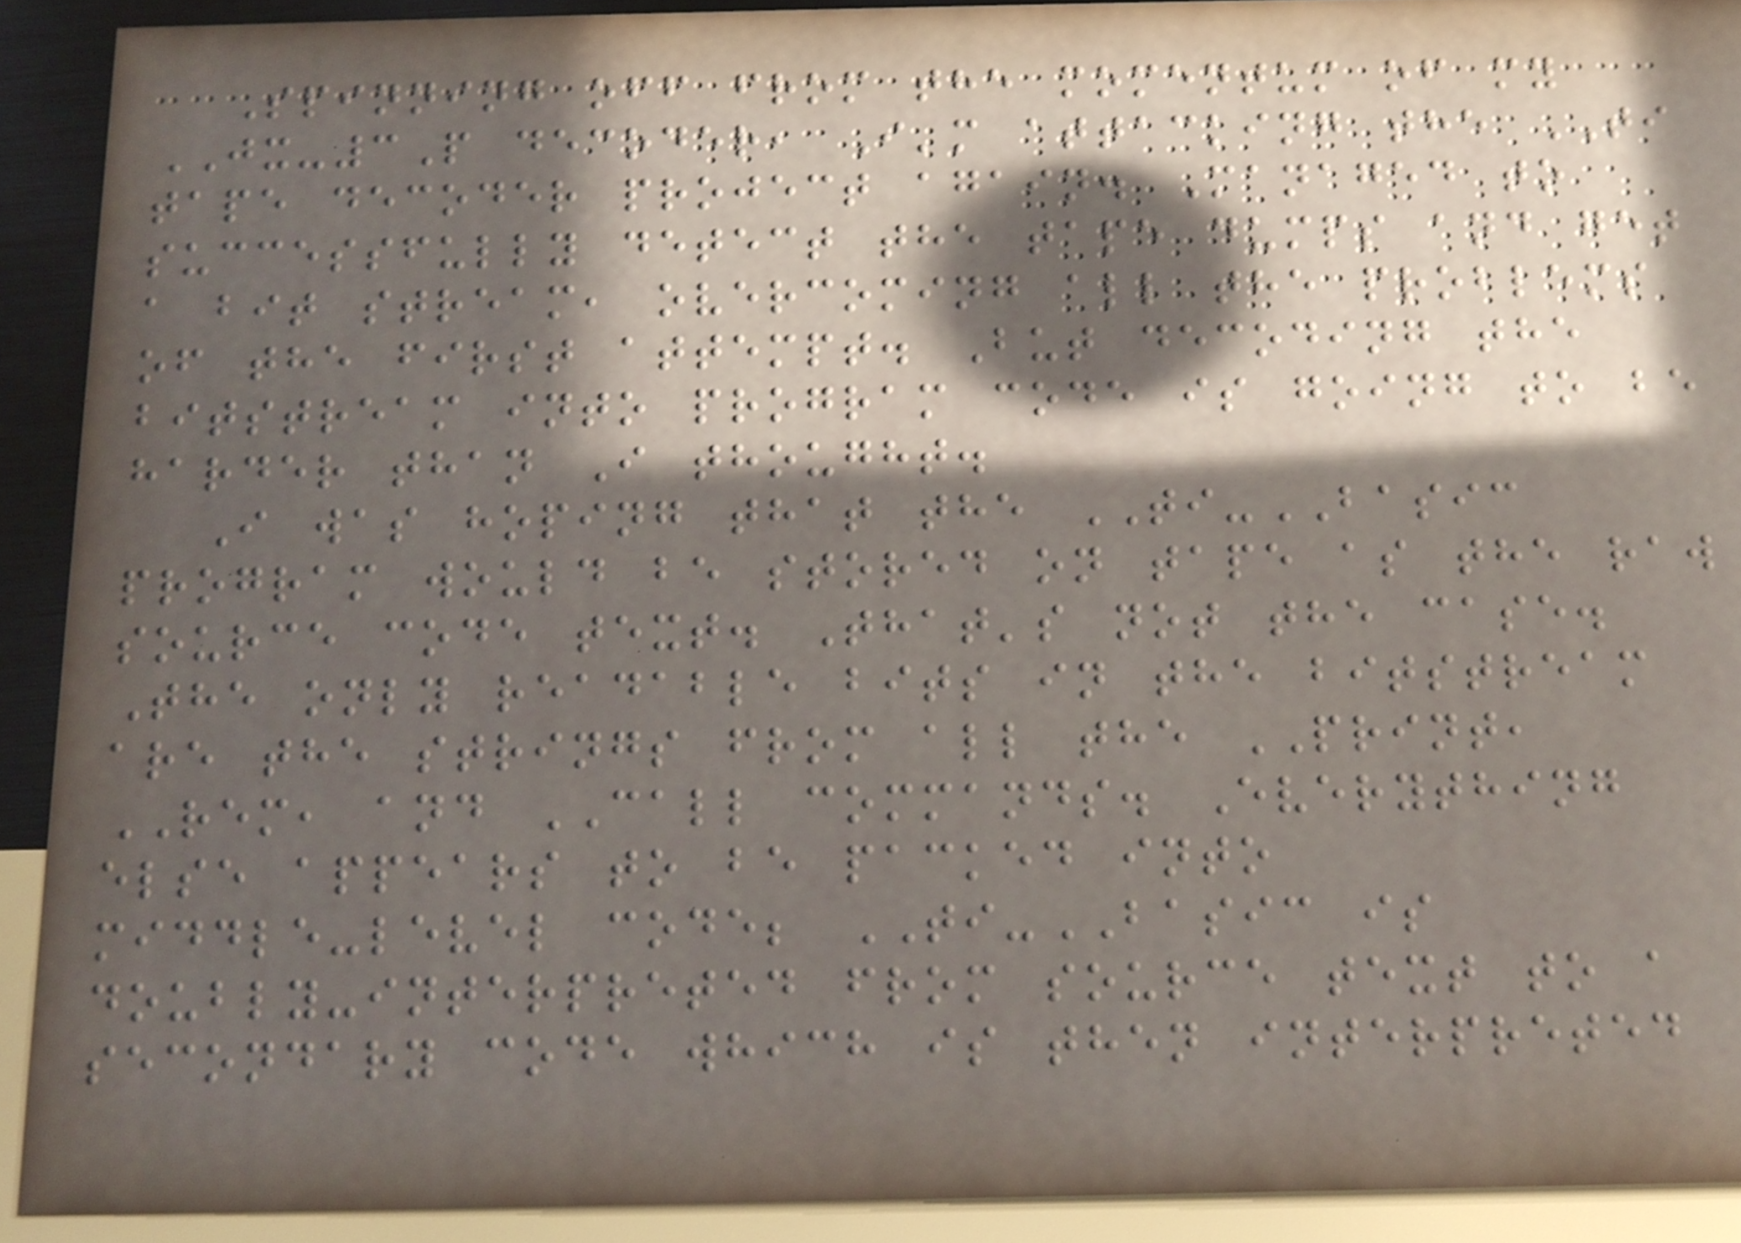Spinning off from the momentum of my
JX-3P decoder, I'm attacking the TI
tape decoder project again. Managed to
successfully detect the tape dumps and get
a bit stream, overcoming all the problems
of the first attempt. But decoding the
bitstream into program code is going to be
harder than I thought.
I was hoping that the TI-BASIC
program would be stored on tape as the raw
source code text. That's not the case.
The only readable bits in the bitstream
are the strings from all the PRINT,
REM, and CALL commands. Everything
else appears to be packed into
middle-level code; TI-BASIC is
doubly-interpreted from source text to a
secondary code which is then interpreted
